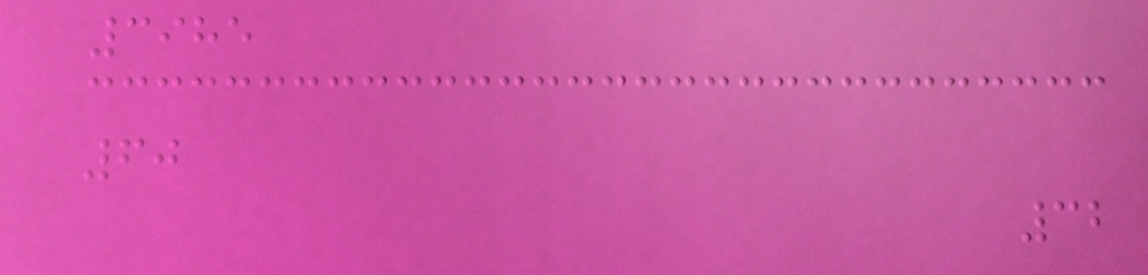3985
60
32
